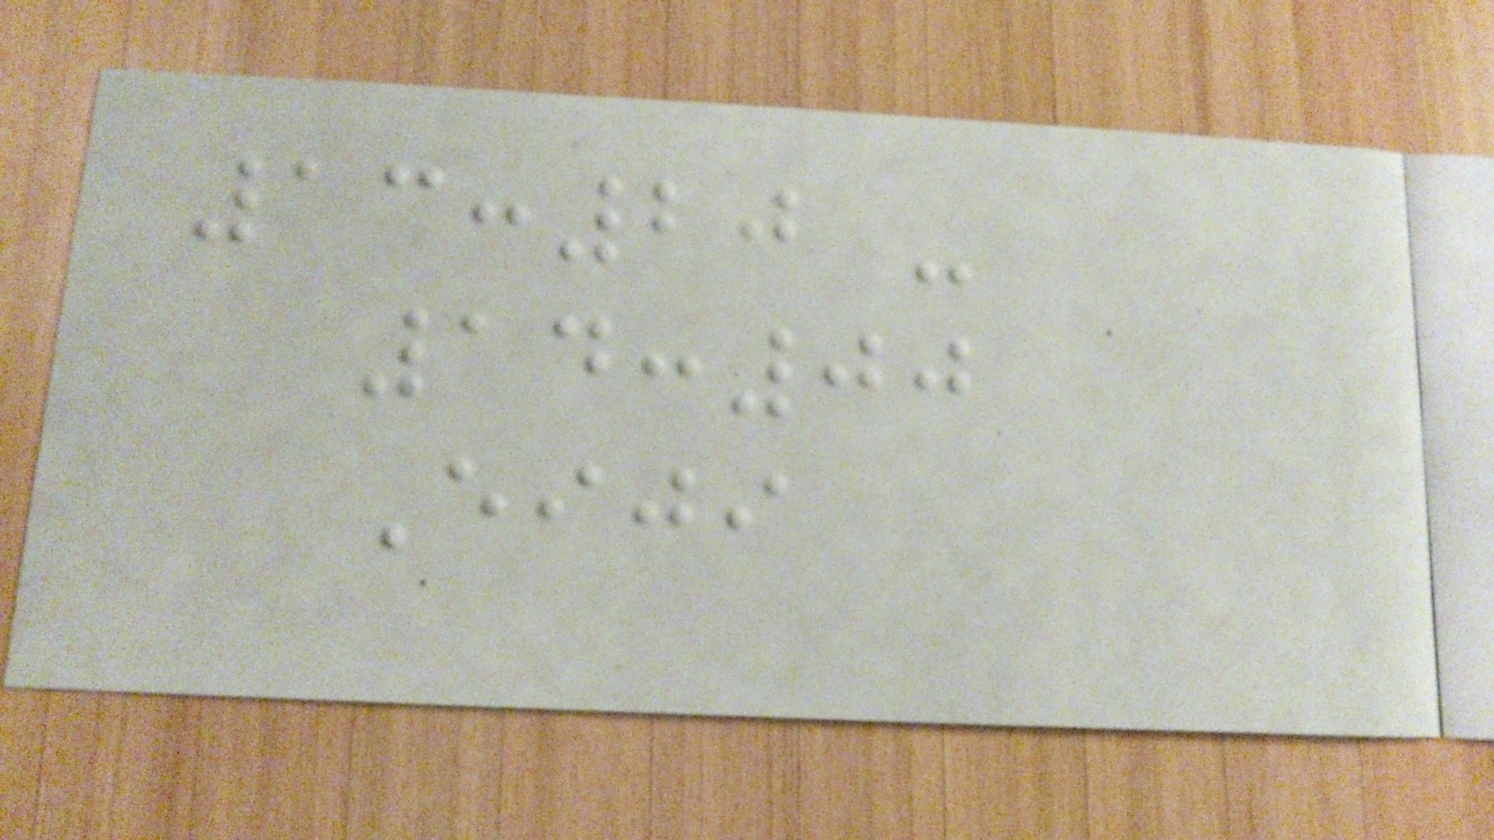13:20 -
14:00
Eiji
